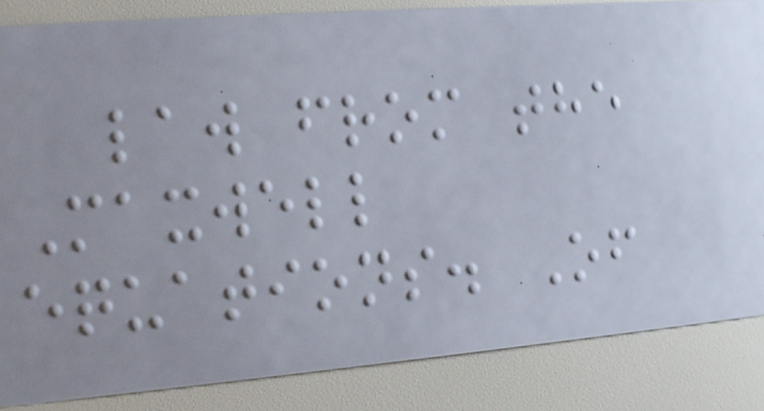law from the
Maxwell
equations. Of
